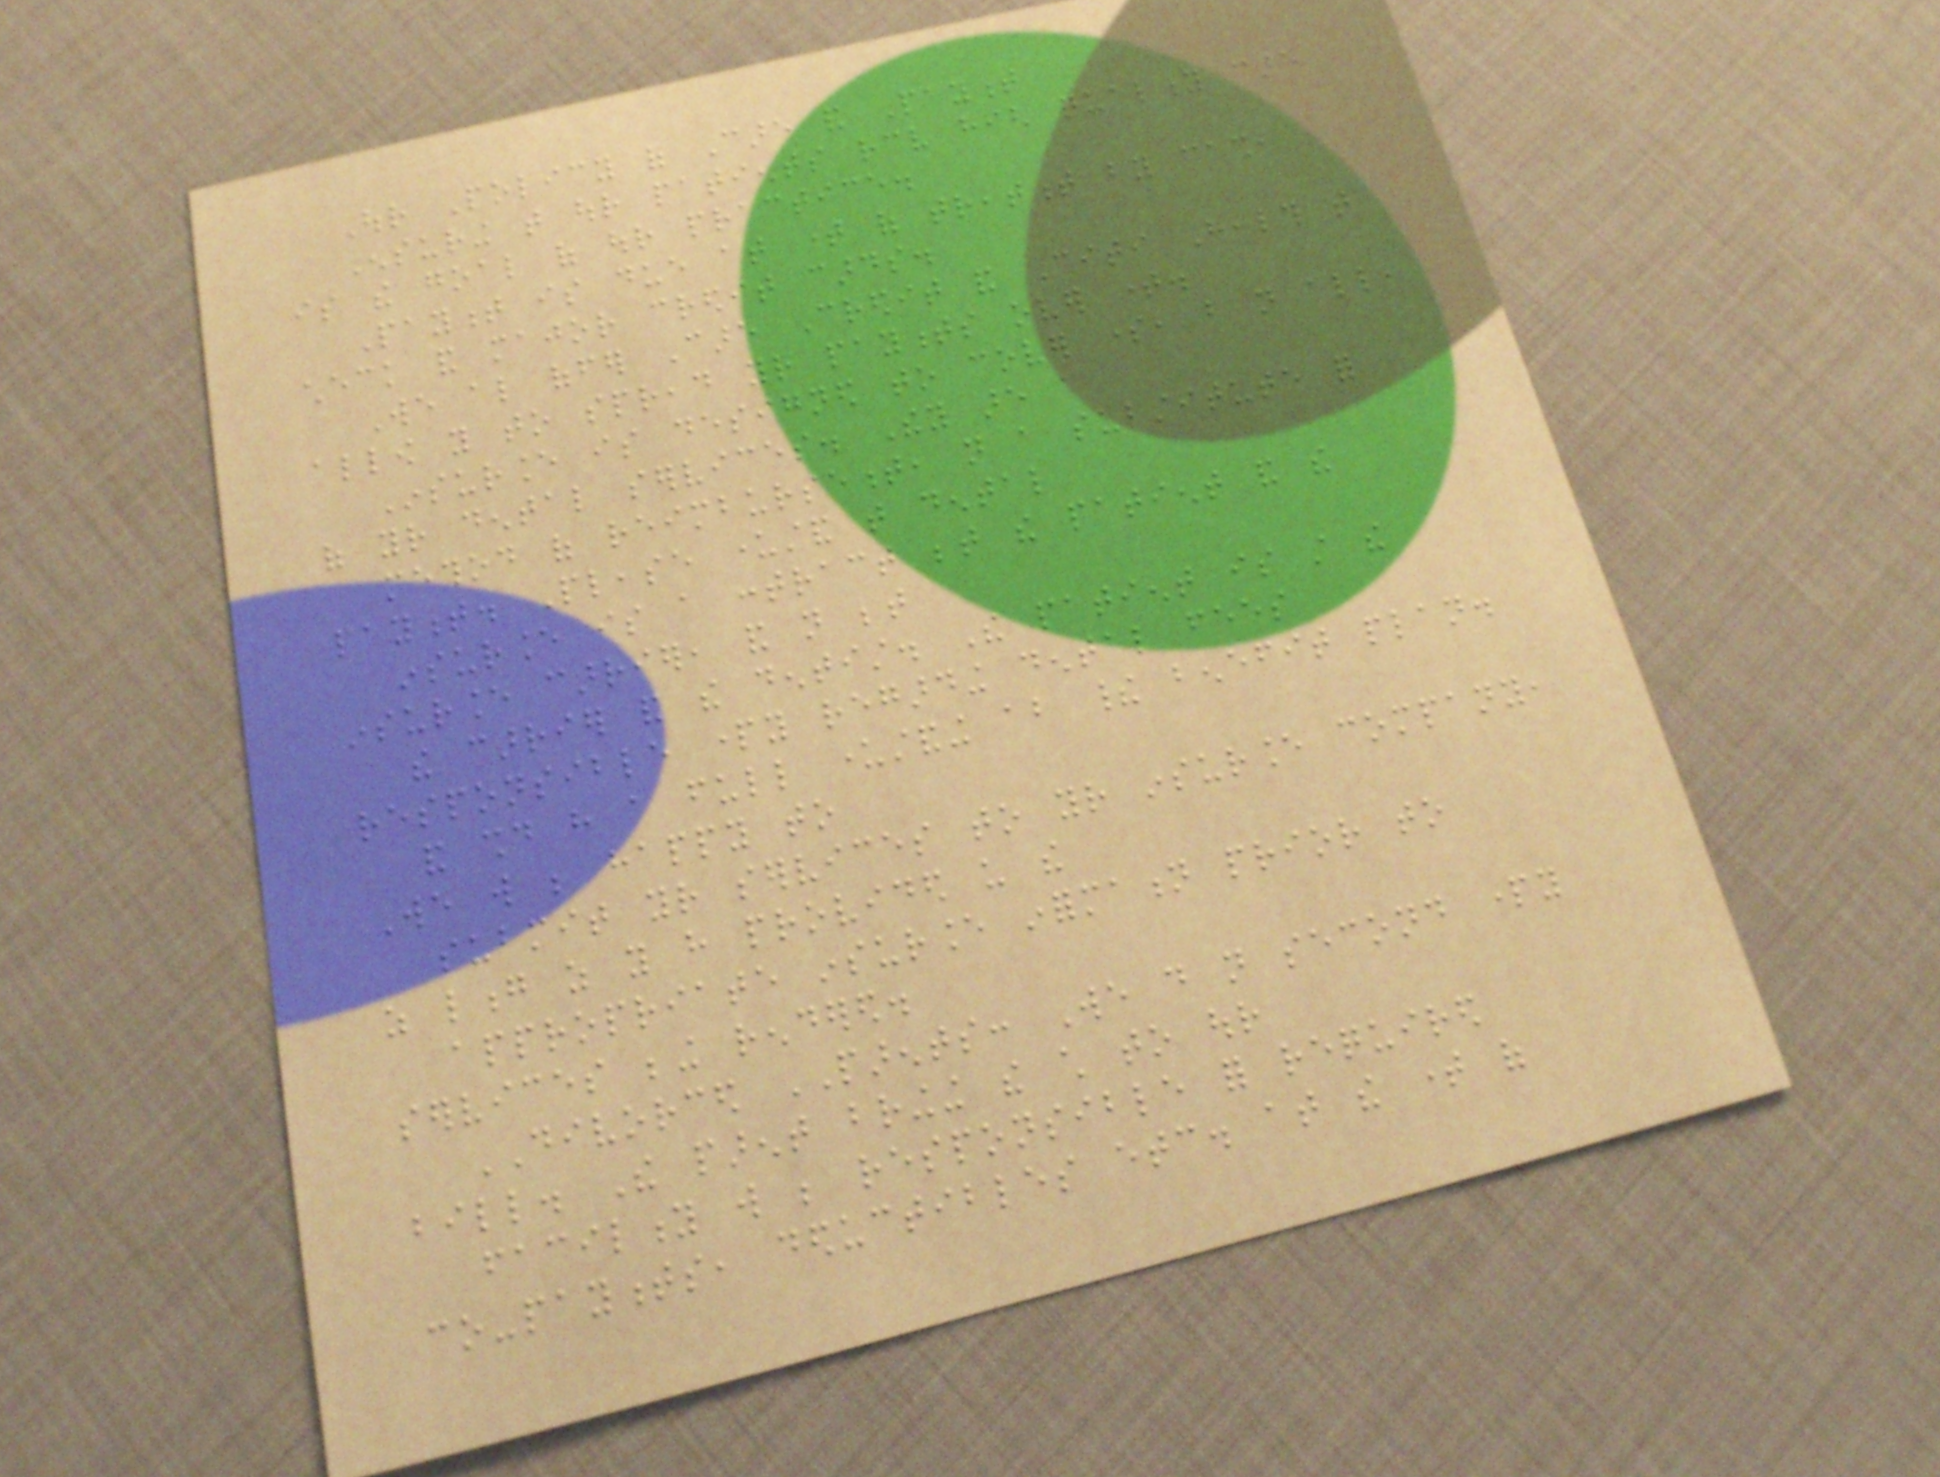Our Policy of Care and Payment
Ensuring that our patients receive high quality care
is the goal of our practice.
Payment is due at time of treatment by cash,
check and major credit cards.
We also offer Care Credit and Citi Health that
allow you to spread your payments over time.
Insurance is designed to cover some, but not all,
of your dental services. They are a
method of reimbursement, not a substitute for
payment. Please understand that dental
insurance is a contract between the patient and the
insurance carrier, and not between
the carrier and the dentist. The patient is still the
responsible party regarding dental fees
and should have a full understanding about their benefit plan.
We will be happy to
submit your services to your insurance company,
as long as you have provided us the
appropriate insurance information prior to
services being rendered.
DIVORCED PARENTS: We do not second party
bill. The parent bringing the child to our
facility will be responsible for required
co-payments, deductibles etc. at the time of
